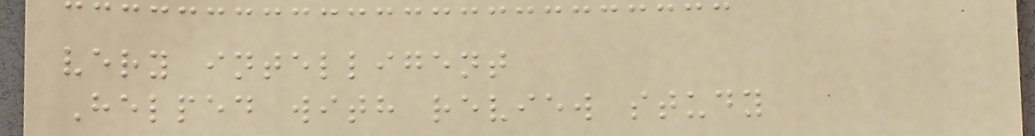very intelligent
Helped with review study
